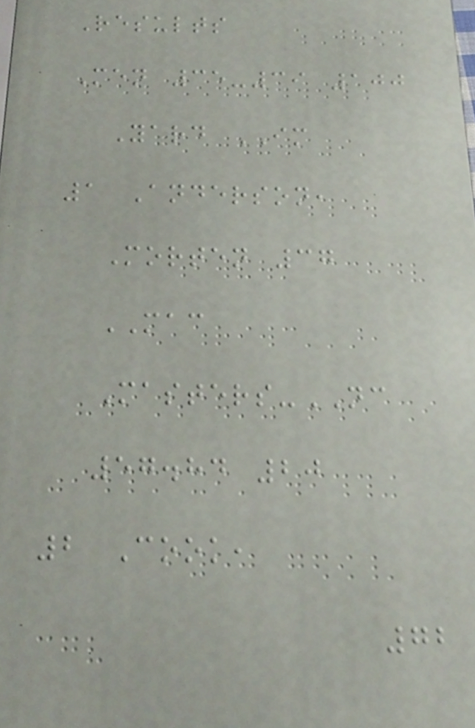Results
Men 35-39 100
Yard IM
1 Anderson,
Morten 37
MAC
Masters-NC
57.84 20
2 Cook,
72
